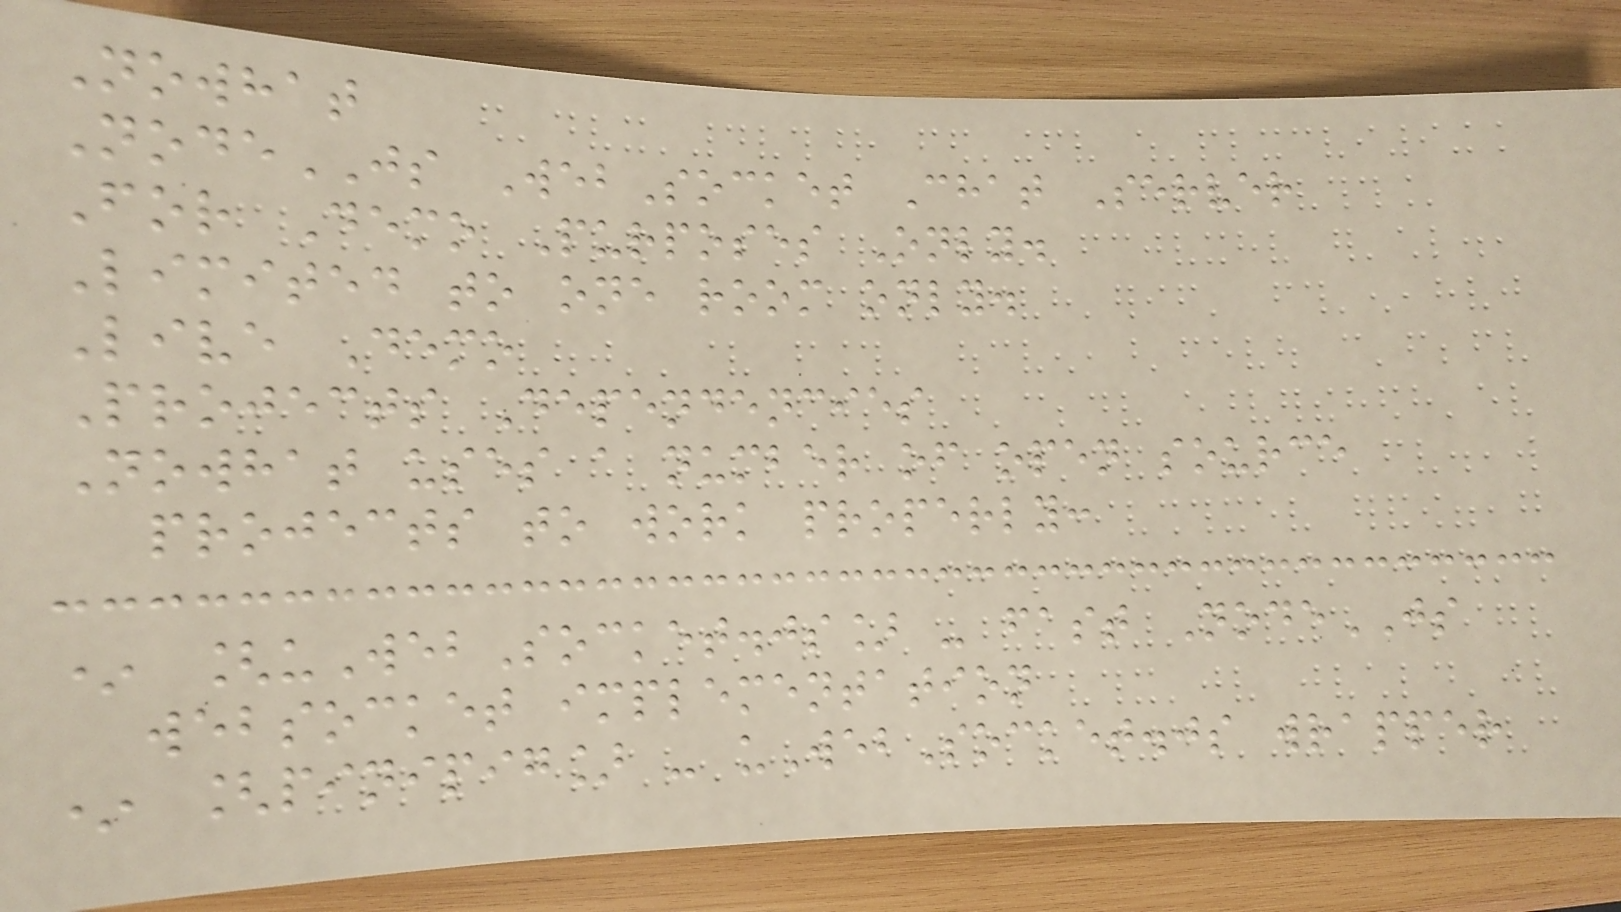Nowhat
NodeJS WebSocket Chat Server
For Demo Purposes Only.
Limited to one room only.
Live Demo
Projects Dependencies
Nowhat uses a number of open source
projects to work properly:
* [uWebSocket.js] - fast NodeJS
websocket implementation
* [pinipig] - uWebSocket.js wrapper
